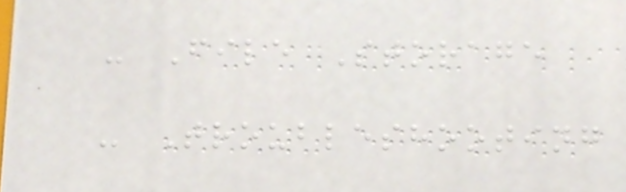- File Storage
- Troubleshooting
